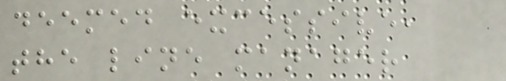deemed excessive,
the line manager
